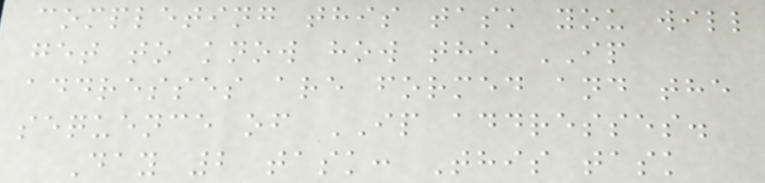completing this task you will
get to know how the IP
addresses are formed and the
sequence of IP addresses.
Day 2 task: This task
